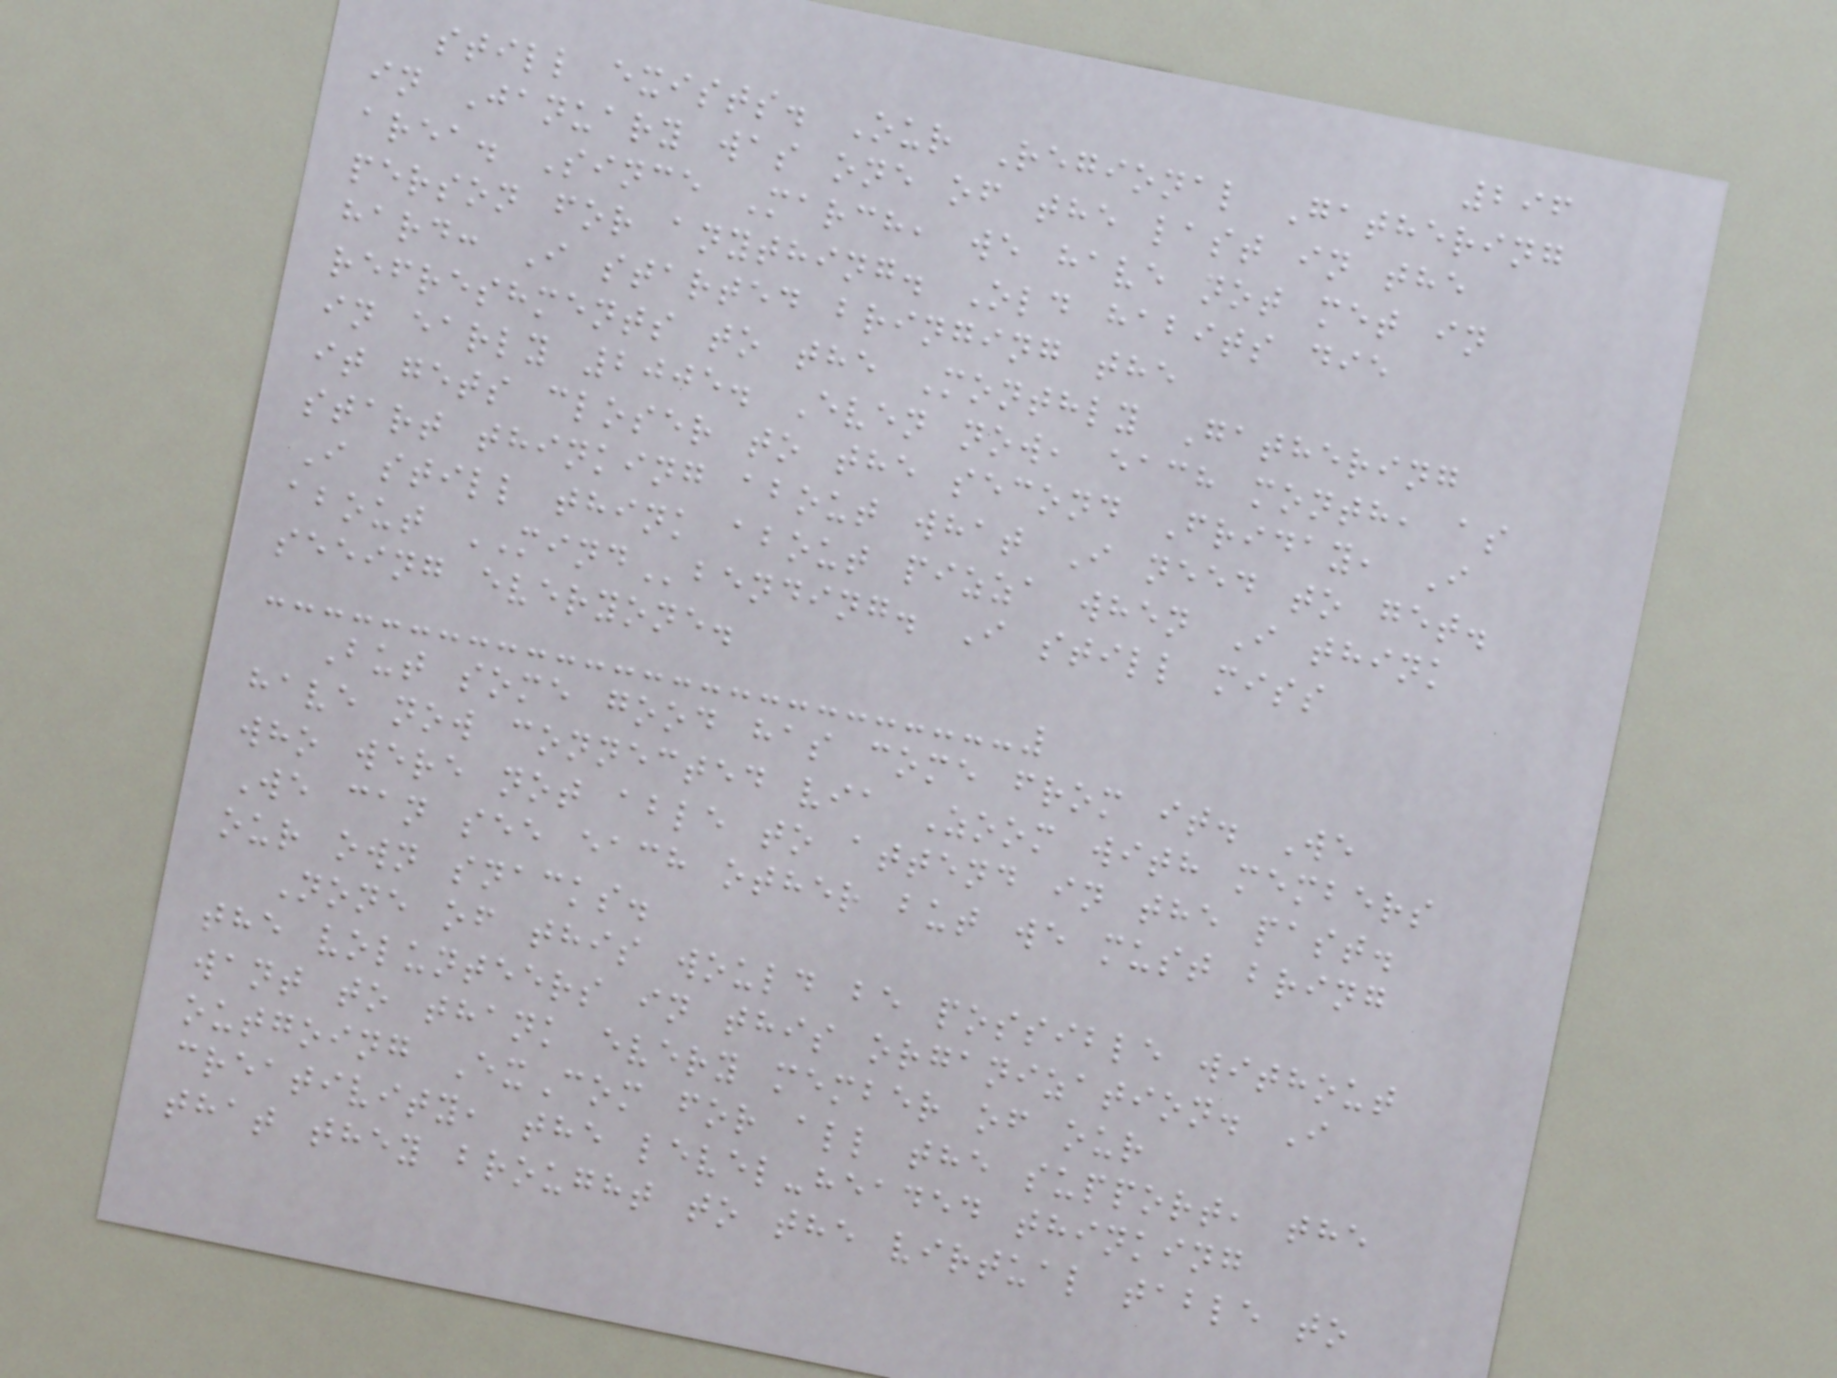296
still exists. Our Regional Gathering
in January was one of the last in the
area. Since March, we have not met in
person for anything. Old habits die
hard: I started bringing the
refreshments to the Monthly Gathering
in early 2005. Even now, each month, as
it gets closer to the second Friday, I
start thinking about what I need to get.
I still think about pizza when I think
about MINDbending. I still miss
seeing everyone.
But some good has come from it. We
have now connected via Zoom with members
who were not able to attend in the past.
We can see each other but we must bring
our own snacks.
None of this would be possible without
the volunteers in this organization. I
want to thank every member of our
outgoing ExCom for all the support, the
creativity, the level-headed thinking
that they brought to the virtual table to
